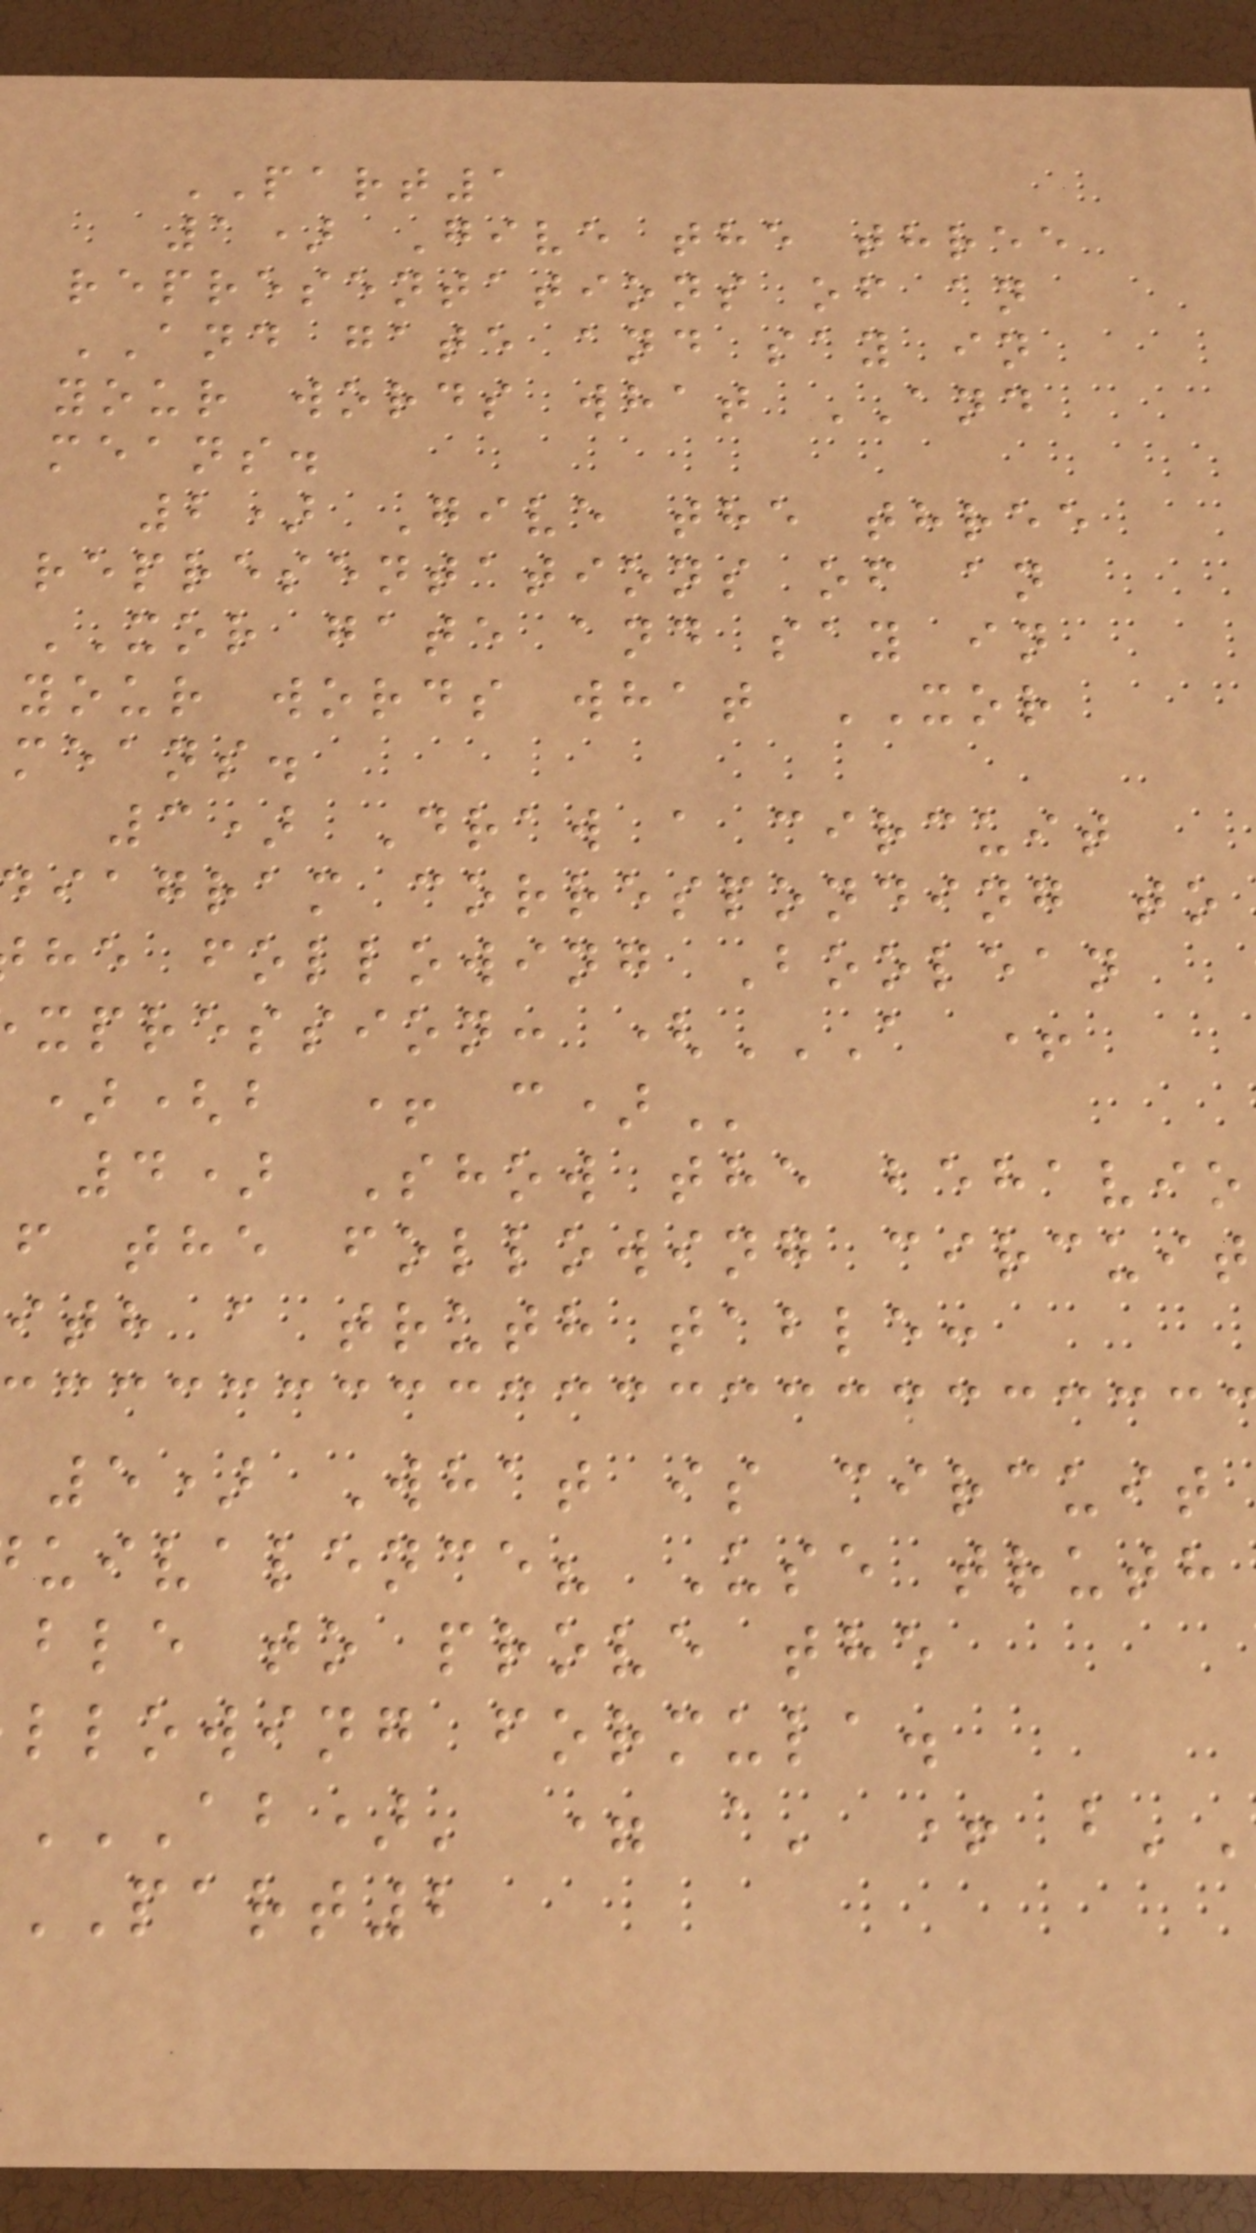PART1
1) Give the three
representations of an
AND gate and say in
your words what AND
means.
2) Give the three
representations of an
XOR gate and say in
your words what XOR
means.
3) Draw a circuit
iagram corresponding to
he following Boolean
)(b +
4) Show the behavio
f the following circuit
ith a truth table:
5) What is circuit
uivalence? Use truth
ble to prove the
llowing formula.
PART2
